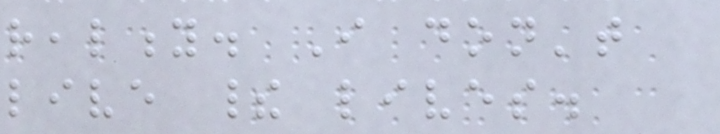reality. I don't
live their lives.
